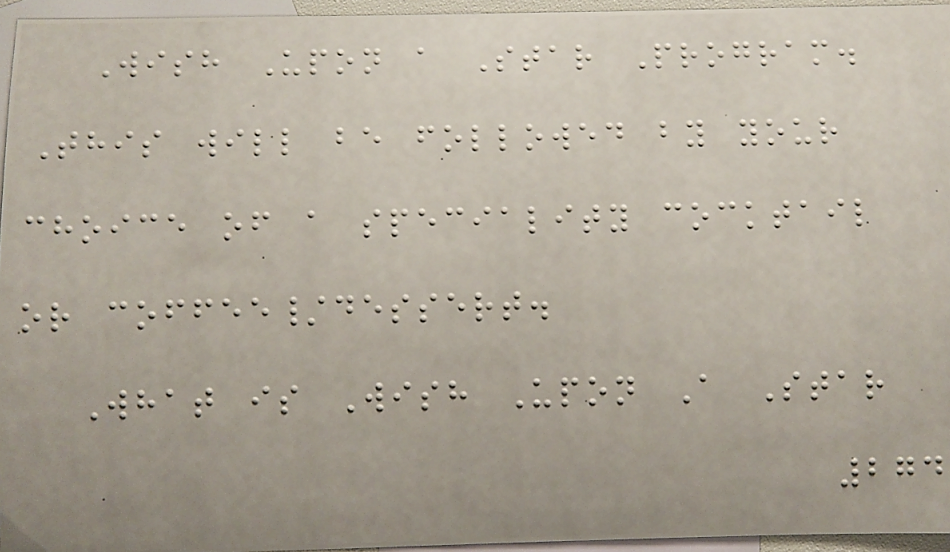Wish Upon a Star Program.
This will be followed by your
choice of a speciality cocktail
or coffee/dessert.
What is Wish Upon A Star
274
